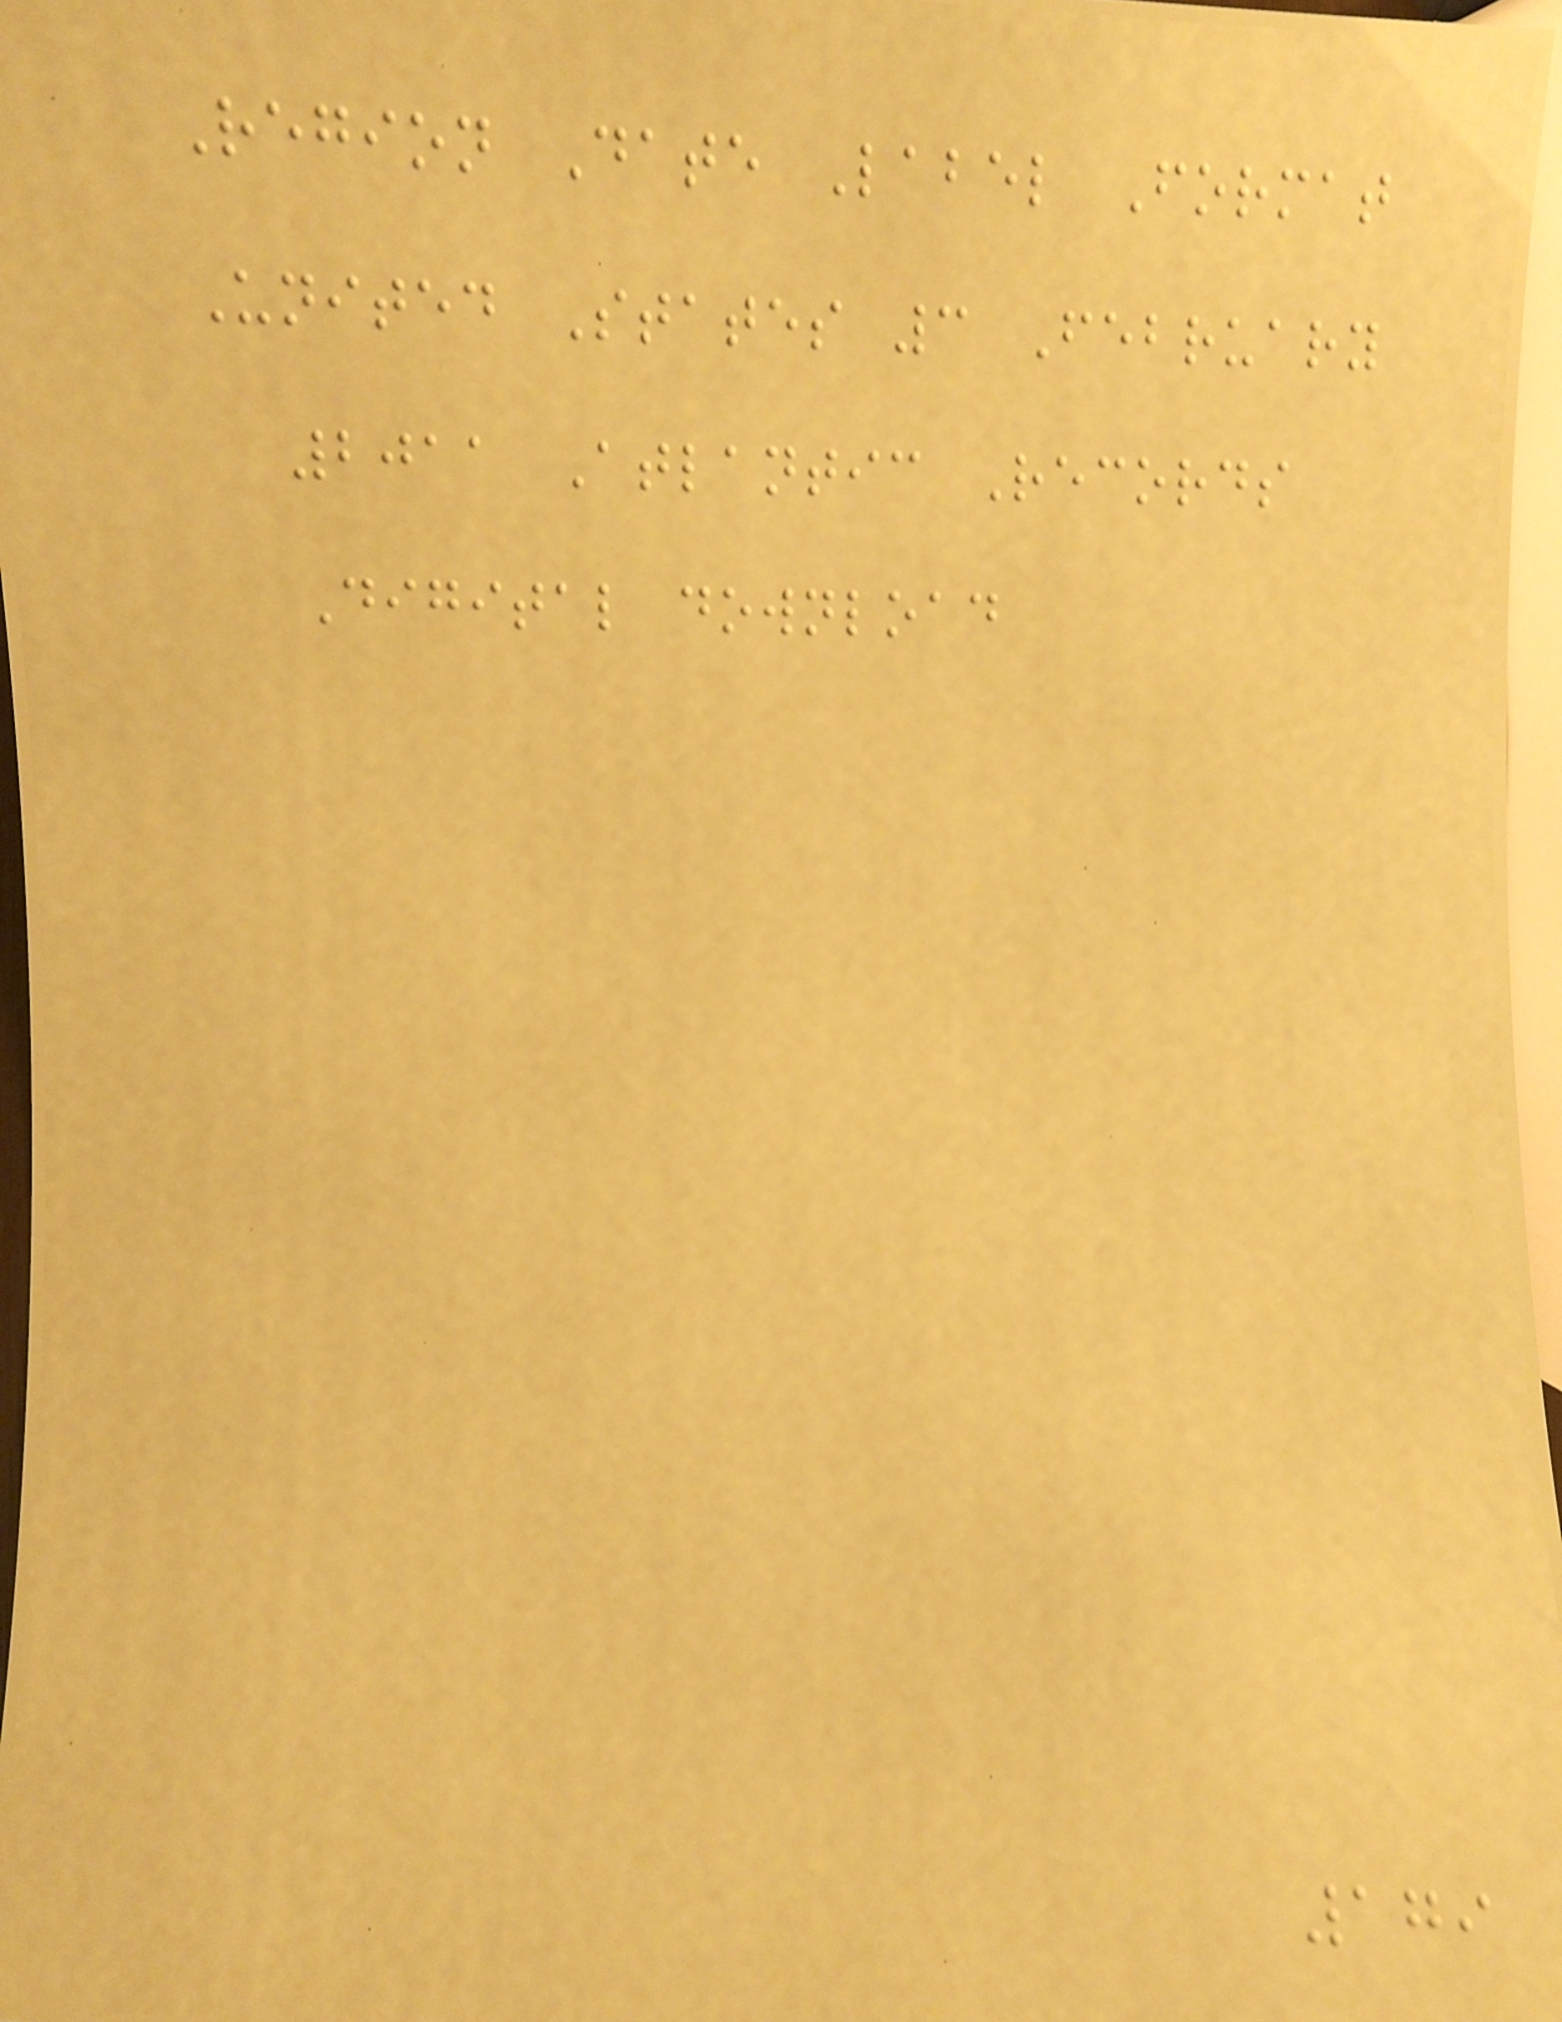Region Date Label Format
United States 3 February
2011 Atlantic Records
Digital download
179
